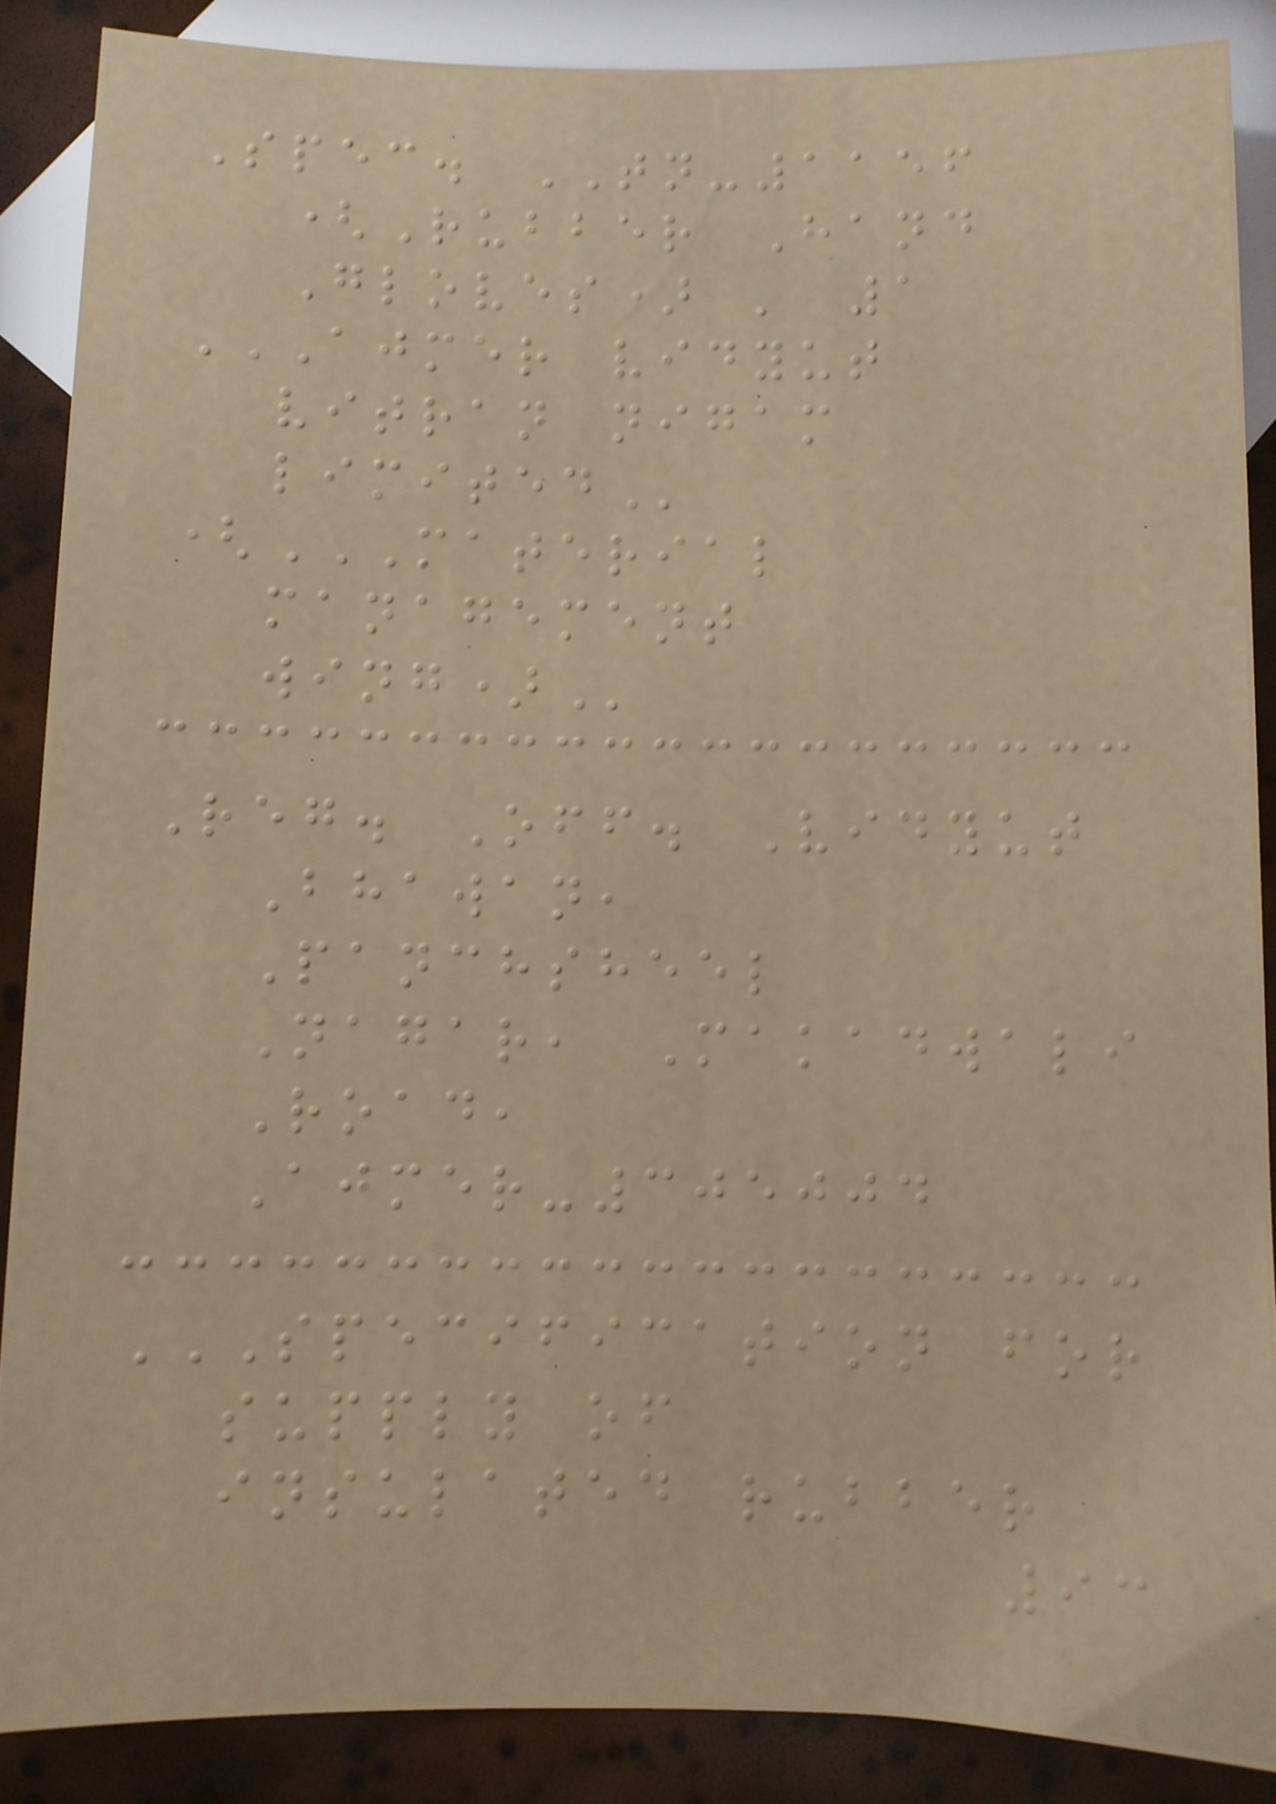Spec. TN-1156
(Rubber Hand
Gloves) ' 1
AJMER VIDYUT
VITRAN NIGAM
LIMITED
(MATERIAL
MANAGEMENT
WING)
Reg. Off. Vidyut
Bhawan,
Panchsheel
Nagar, Makadwali
Road,
Ajmer-305004
SPECIFICATION FOR
SUPPLY OF
INSULATED RUBBER
93
